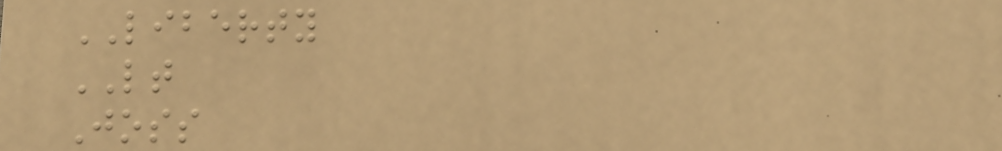LIBERTY
LT
Joss
